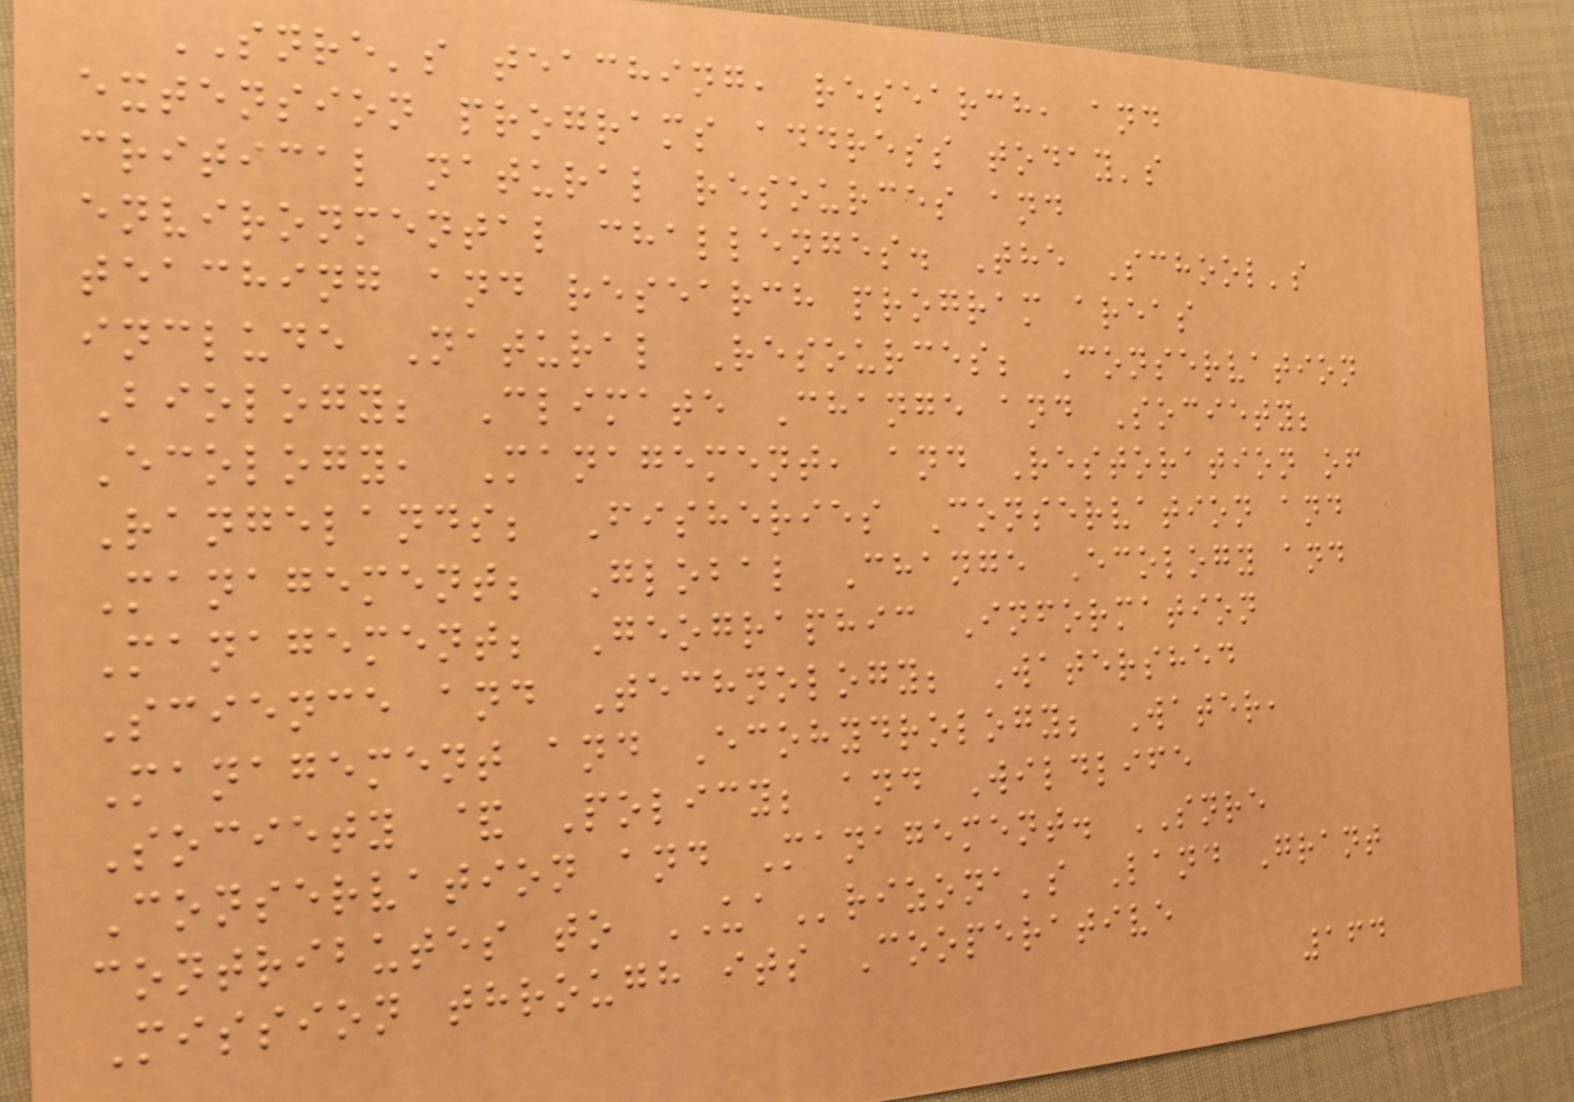SNRE's teaching, research, and
extension programs address today's
critical natural resources and
environmental challenges. The School's
teaching and research program areas
include Natural Resources; Conservation
Biology; Climate Change and Society;
Ecology, Management, and Restoration of
Rangelands; Fisheries Conservation and
Management; Global Change Ecology and
Management; Geographic Information
Science and Technology; Watershed
Management and Ecohydrology; Water,
Society & Policy; and Wildlife
Conservation and Management. SNRE
contributes to UArizona's Land Grant
Mission through its Cooperative
164
